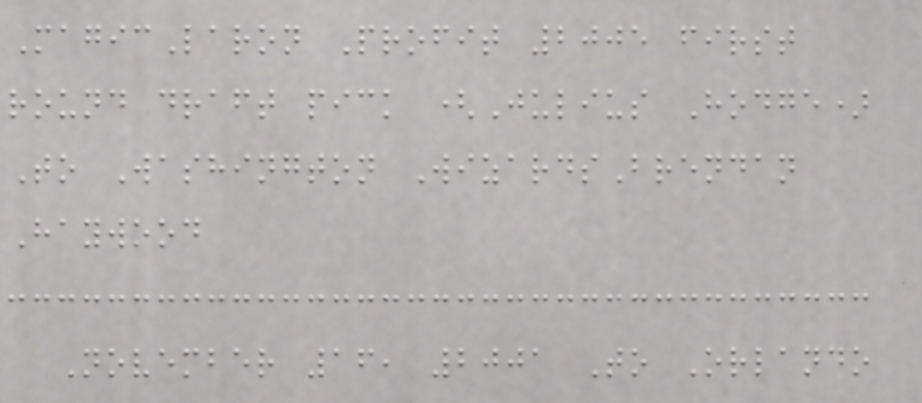MagicLaron Profit 2005 first
round draft pick (Julius Hodge)
To Washington WizardsBrendan
Haywood
November 16, 2001 To Orlando
